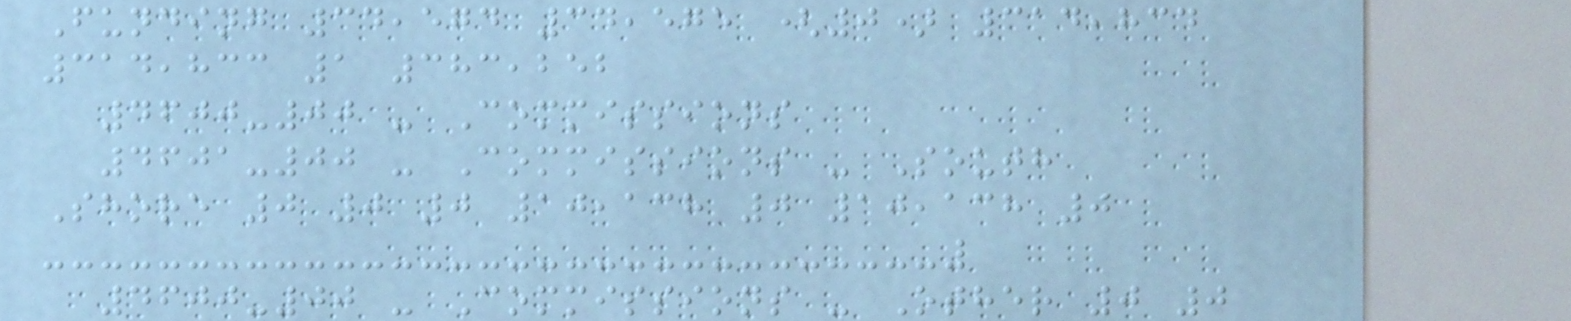Funding 34,574 34,575 (0) 314,834
314,833 1 383,252
4600-00 - Commissions
4601-00 - Commissions - South
Shore 0 0 0 10,138 0 10,138 0
4600-00 - Commissions - Other 0 0
